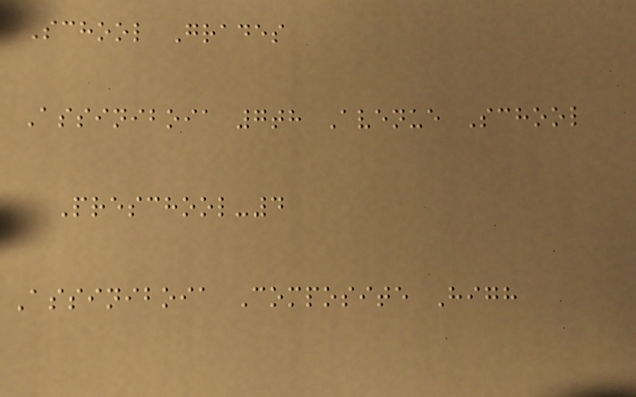School Grades
Assiniboia 7th Avenue School
Preschool-4
Assiniboia Composite High
